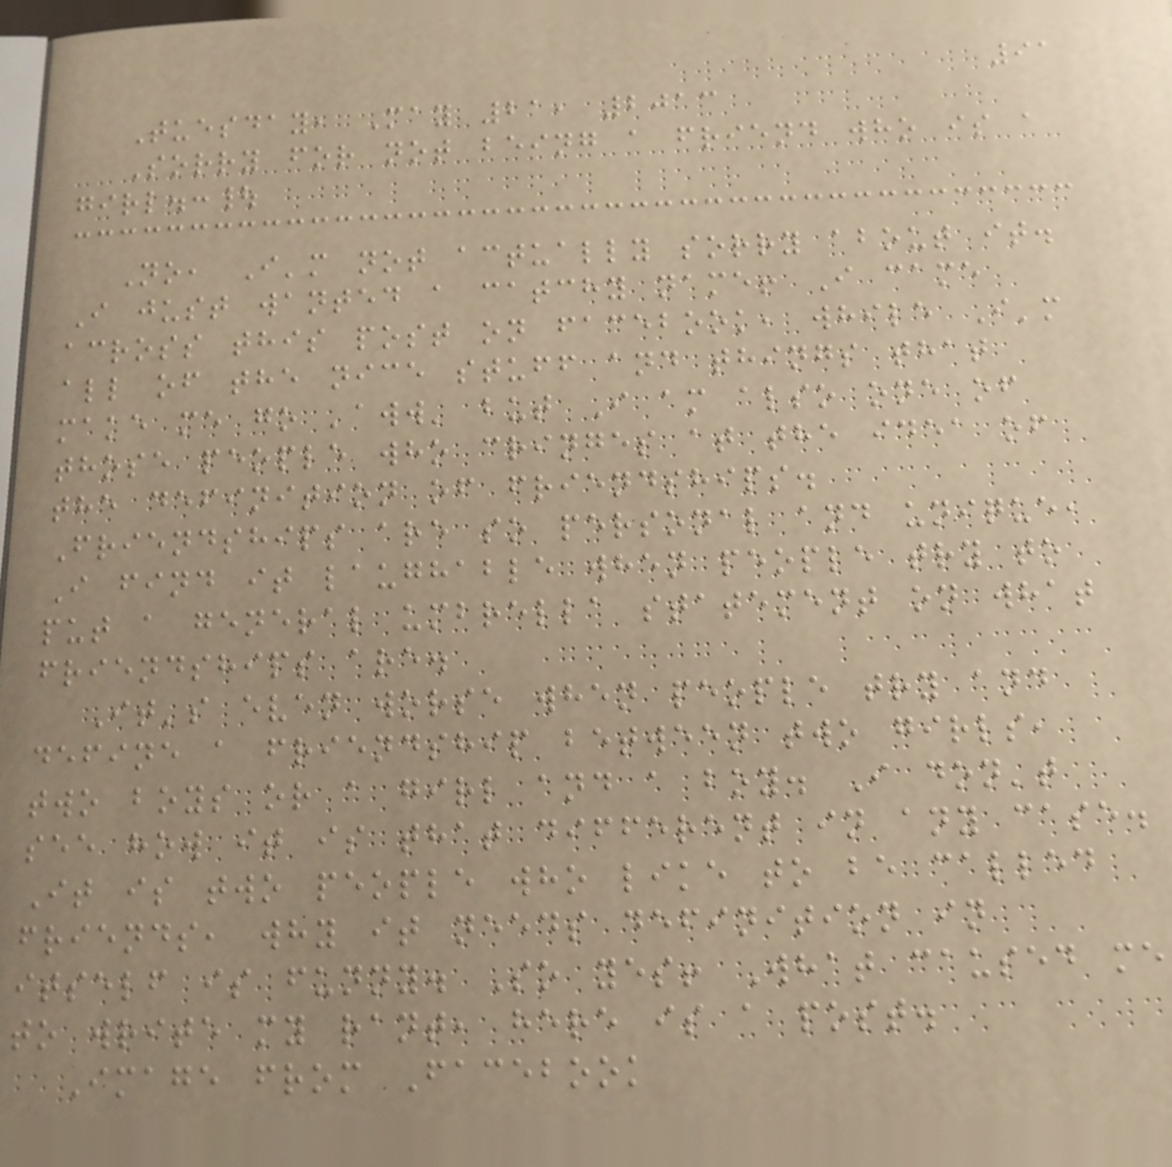91
Tuesday, May 21, 2013
Sorry for not being a friend who is a
girl.:|
No, I'm not actually sorry about it.
I just wanted a catchy name! I came
across this post on facebook, while I'm
all of the nice stuff and things that
make me go 'aww' but I am also one of
those people who cringes at the idea of
the definition of friendships.
Friendships are so personal and unique,
I find it laughable when people try to
put a general umbrella statement on what
friendships are.
It's even worse when people try and
define a friendship between two girls,
two boys or a girl and a boy. I don't
see how it is that different in any case.
It is two people who like to be called
friends, why it needs definition in
itself is funny. So yes! What caused me
to write my rant, here is a post.
Image from Facebook
